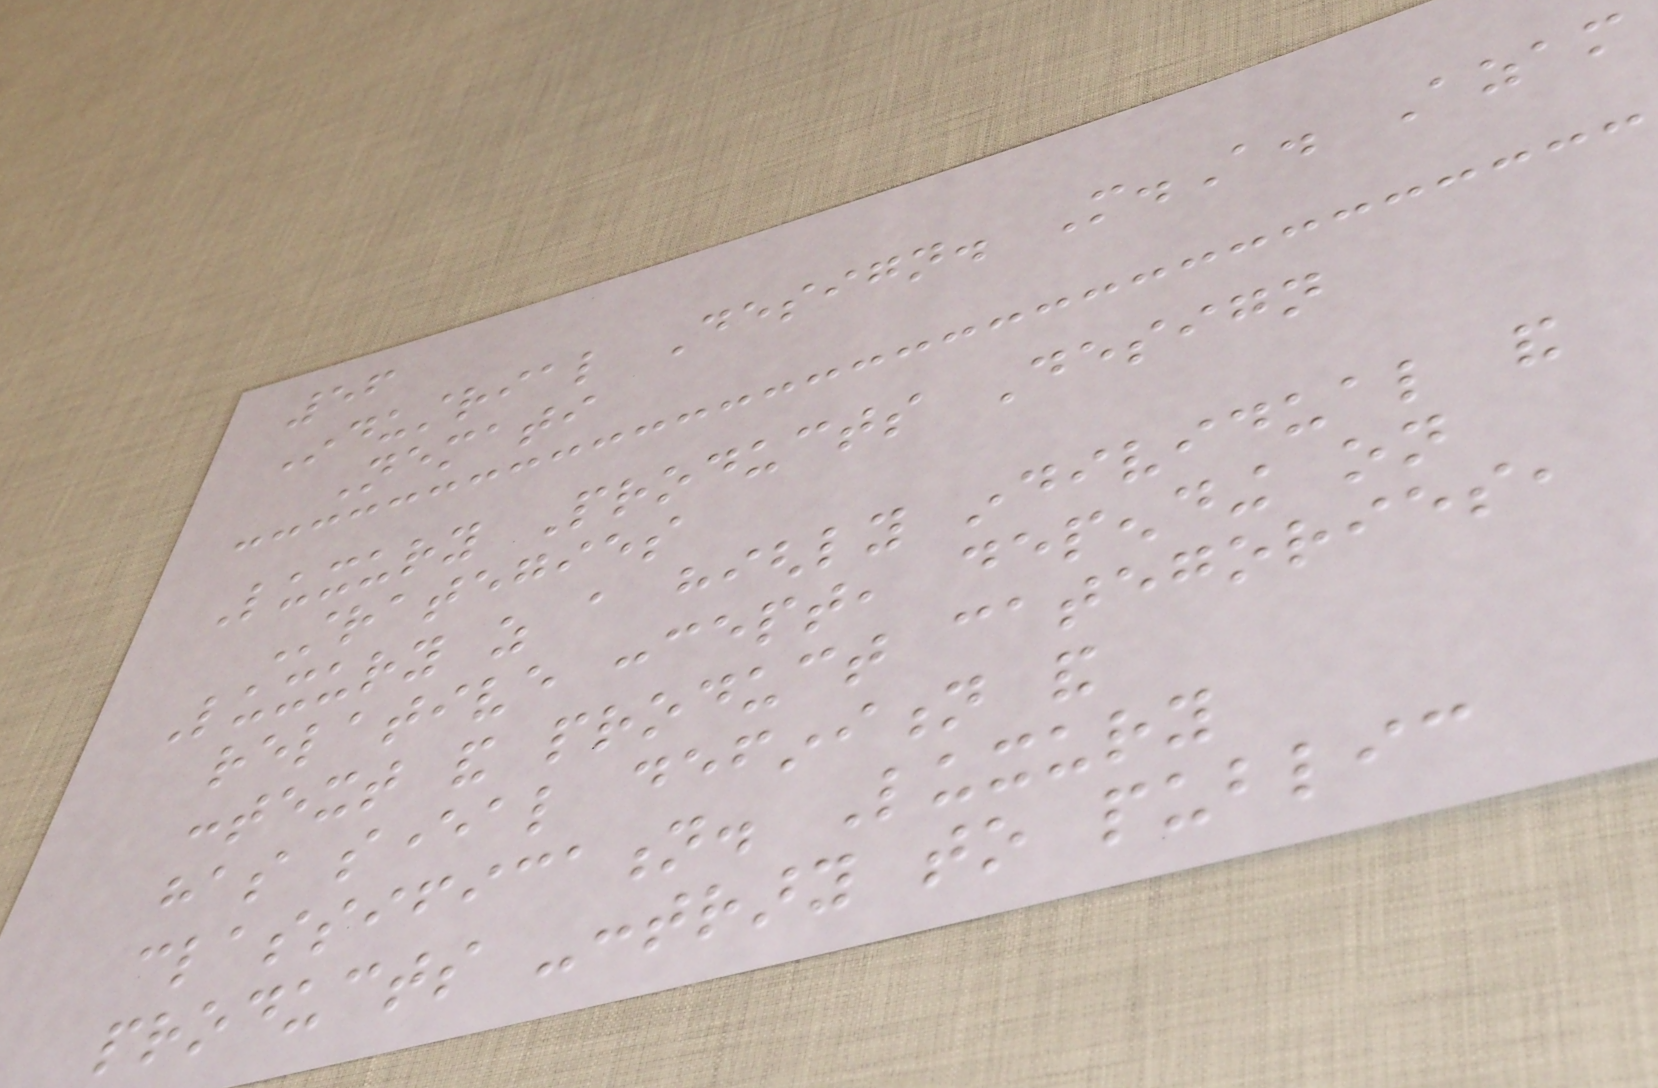56
Industrial Design. M.A. Azam
Nemati
Luxury Products Design
Strategies
Luxury as a highly individual and
relative concept, depending on
context and product categories,
has several definition and
classification. Luxury
products -contrary to public
